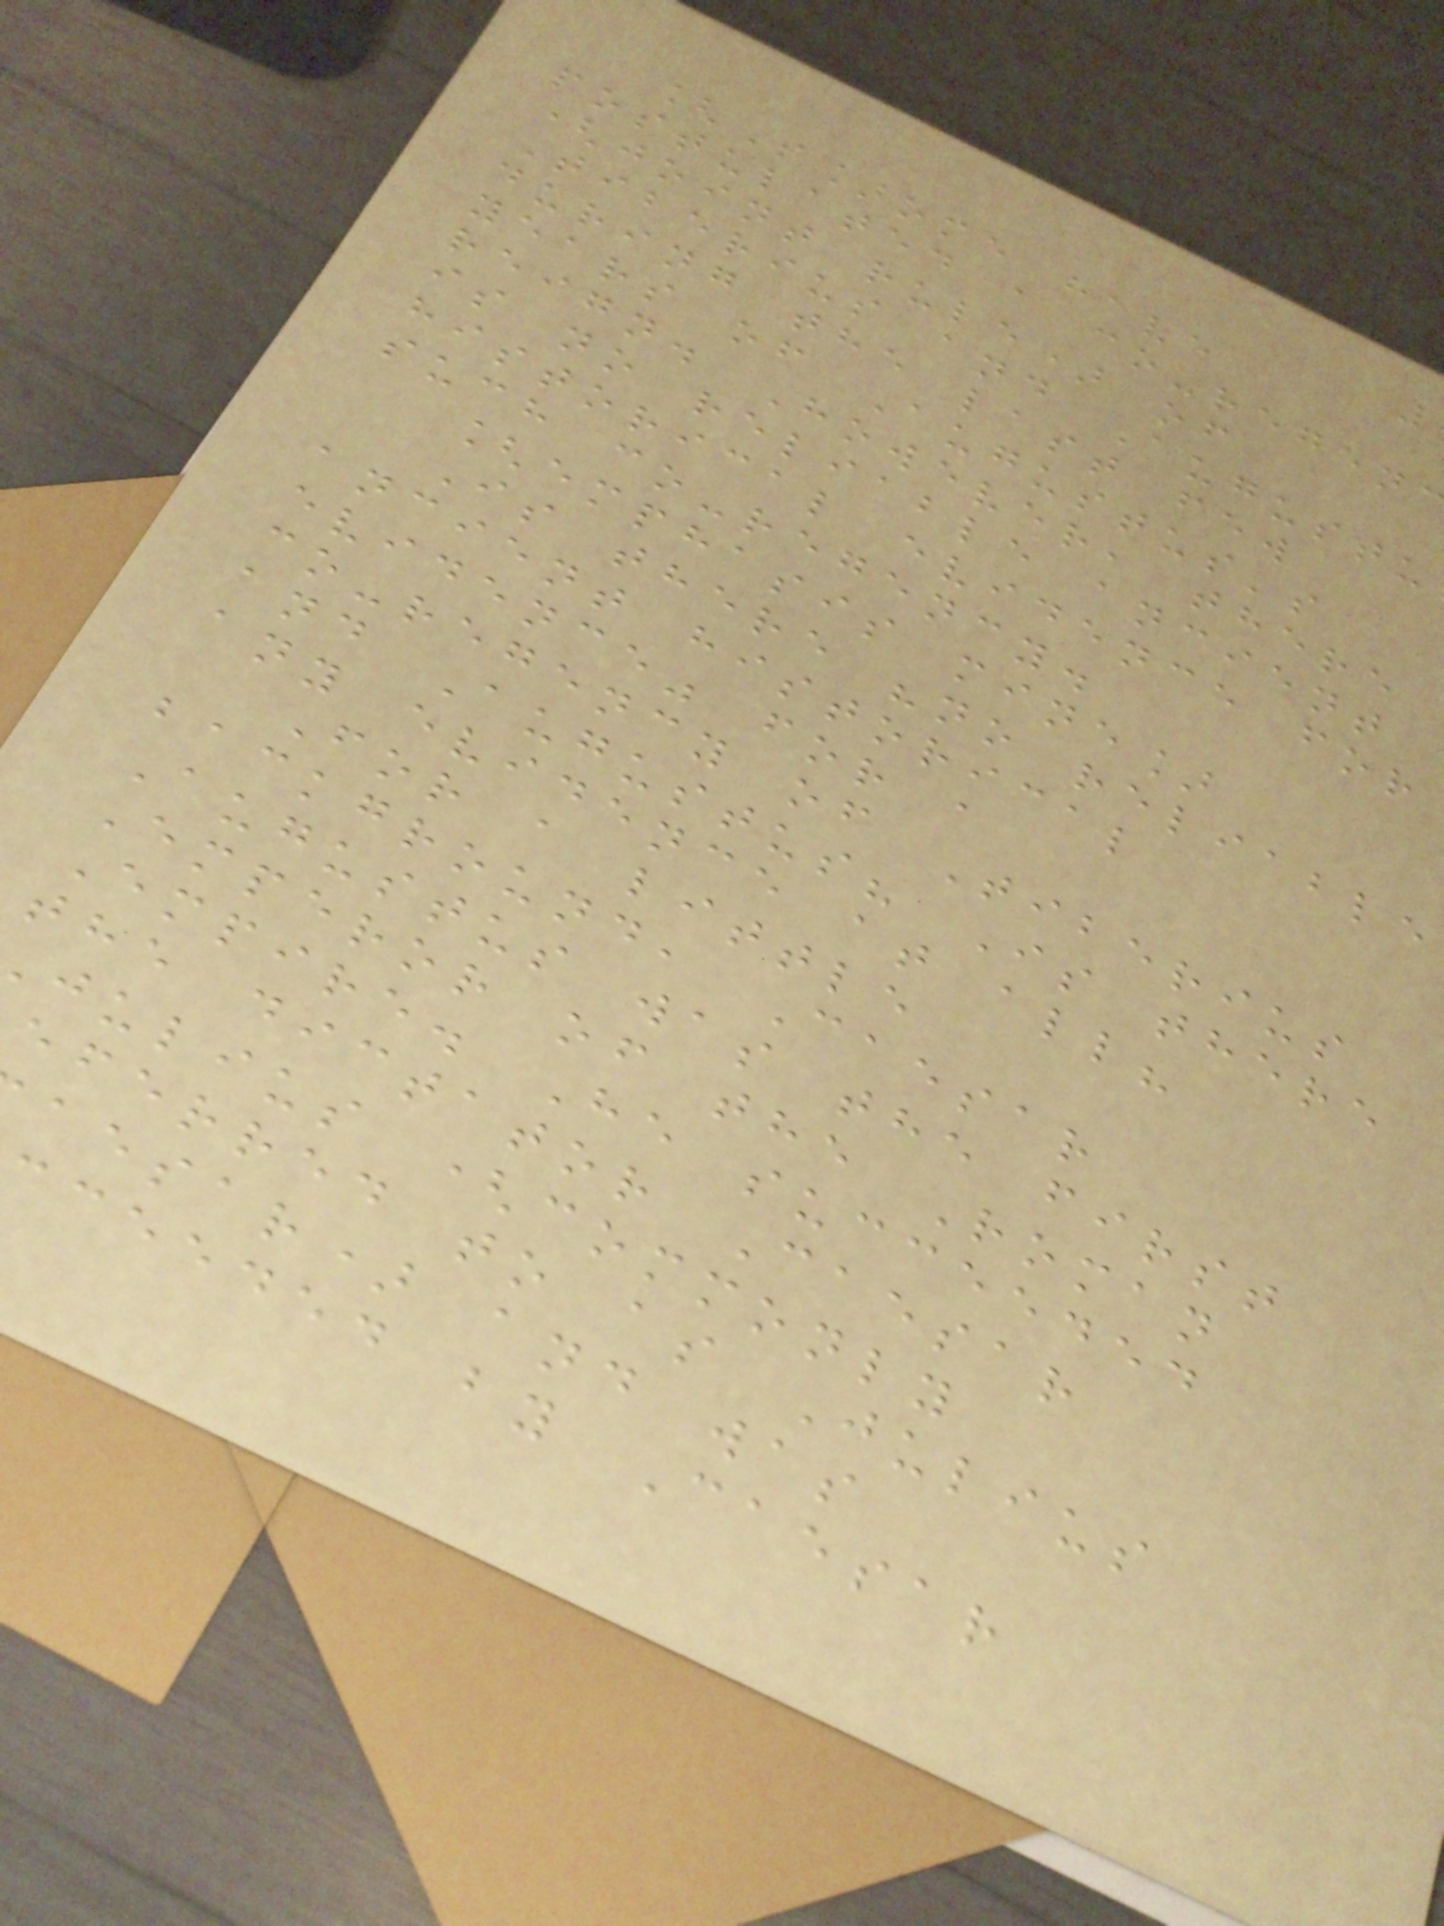[S]ome have
postulated a co-regen
(joint rule) of
Tiberius and Augustu
during the last few
years of Augustus's
reign. However, there
is no reliable ancient
historical evidence for
such co-regency.
[emphasis mine]
Is there "no reliable
ancient historical
evidence" for a
co-regency of Tiberius
and Augustus? Is there
any evidence at all?
For a little
background, Caesar
Augustus was the first
Emperor of the Roman
Empire. He succeeded
the dictator Caesar
julius (commonly
eferred to as Julius
aesar) and was
ceeded by Caesar
